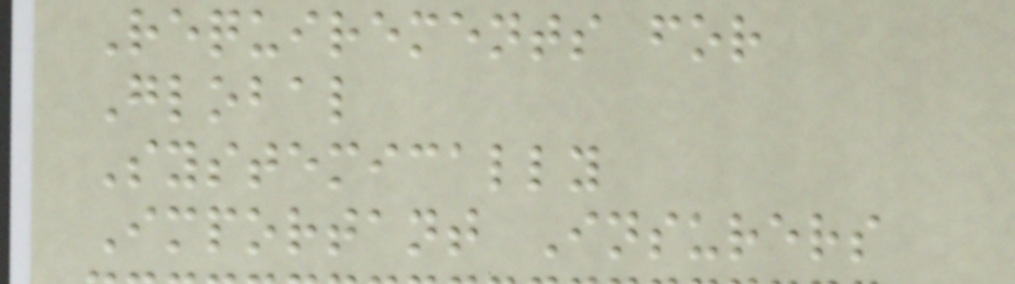Requirements for
Global
Systemically
Important Insurers
